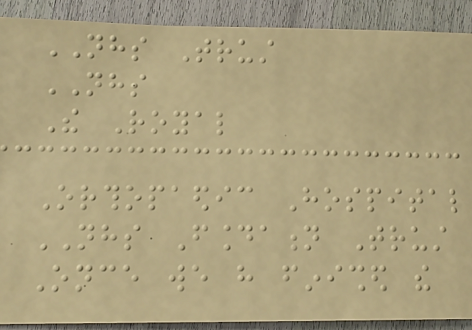NHS Trust
NHS
The Royal
Orthopaedic Hospital
NHS Foundation Trust
Once we have finished the
